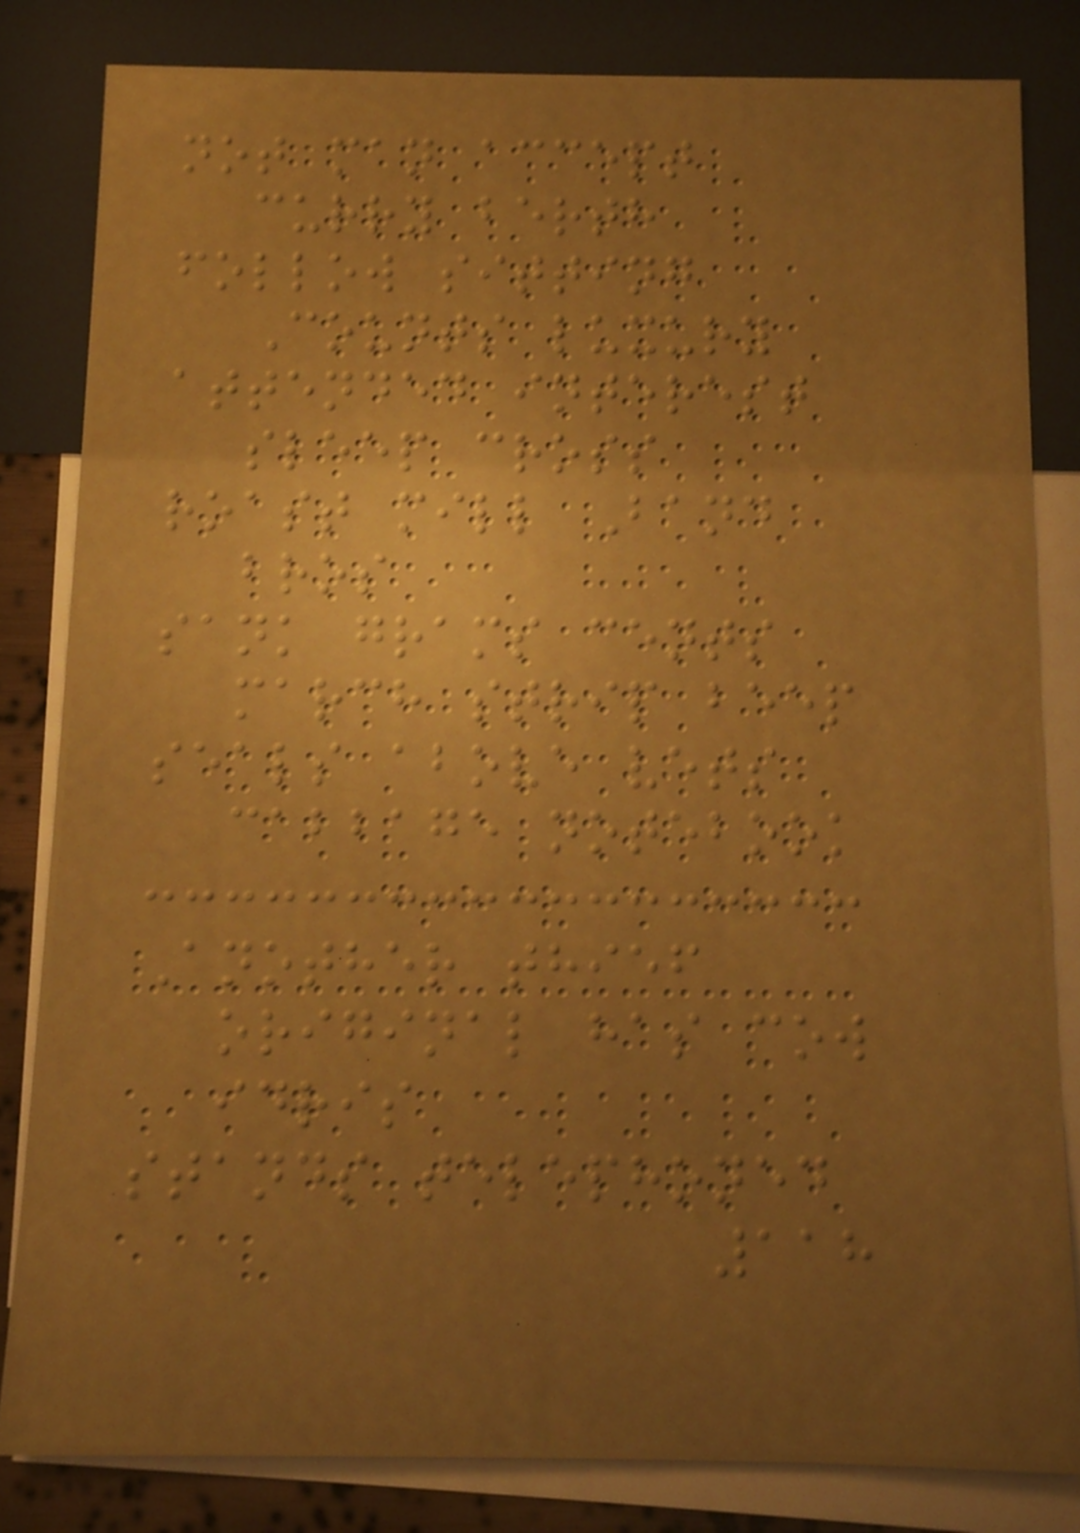not man accept
curry berth
follow sitting
Counts luxury
attended interest
sleep cross
roast mill Band
bros
sank grams cents
march strip beep
seals above vets
cabbage notebook
Another thief
original has cow
idris
stands telephoned
118
